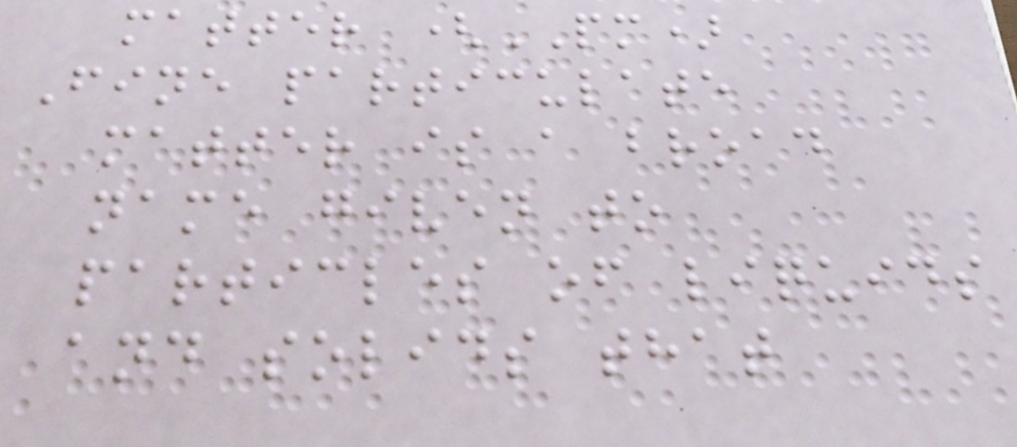matter (PM)
Fine particulate
matter is a broad
name given to
particles of liquids
and solids that
